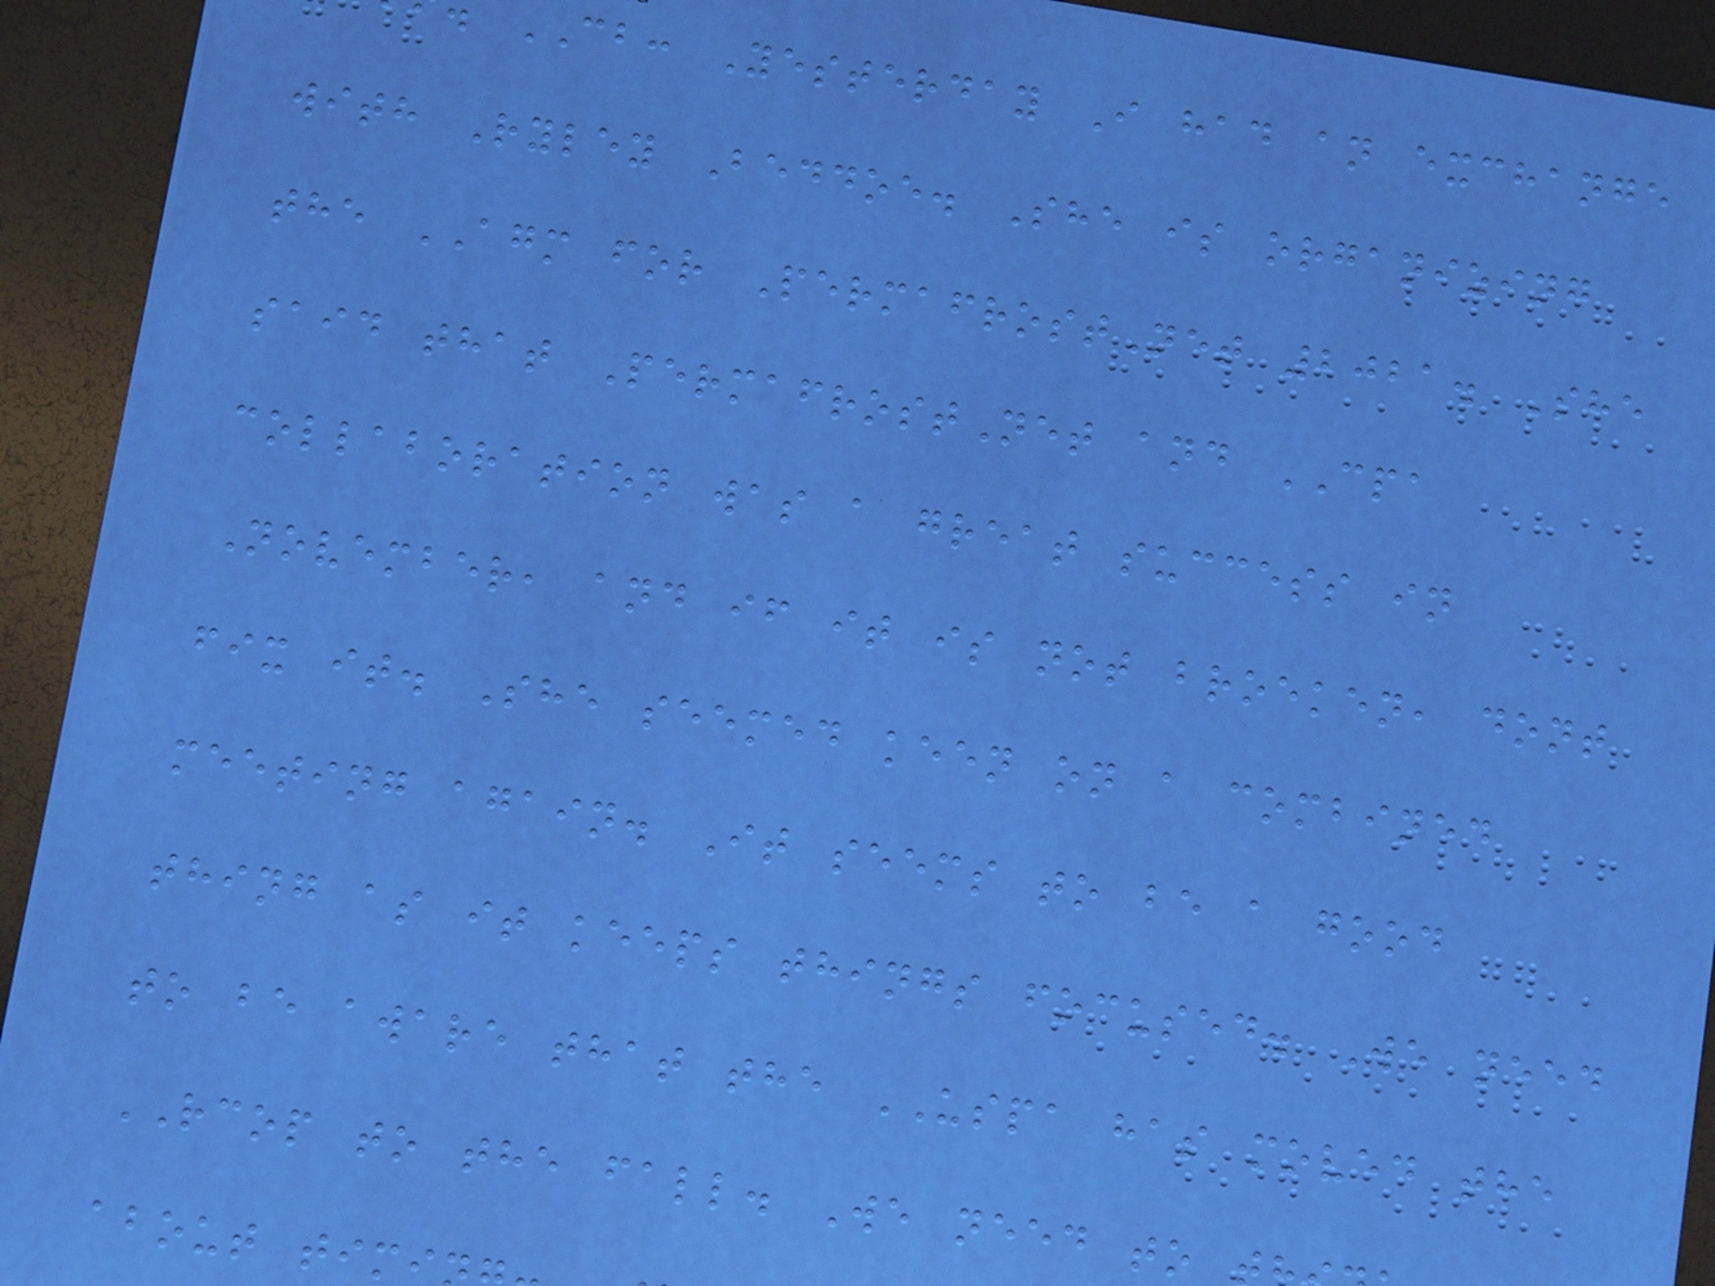CB: Yesterday I had an exchange
with Ryley Beddoe. She is organizing
the AGM for PermafrostNet 2021. She
said that PermafrostNet and CPA
collaboration was a great success in
November, and if it is not broeken, dont
fix it. She seemed keen on a combined
meeting again. It seems to be a good
thing as it keeps things focused. We need
to be aware that the USPA has moved the
RCOP to the fall. We need to
